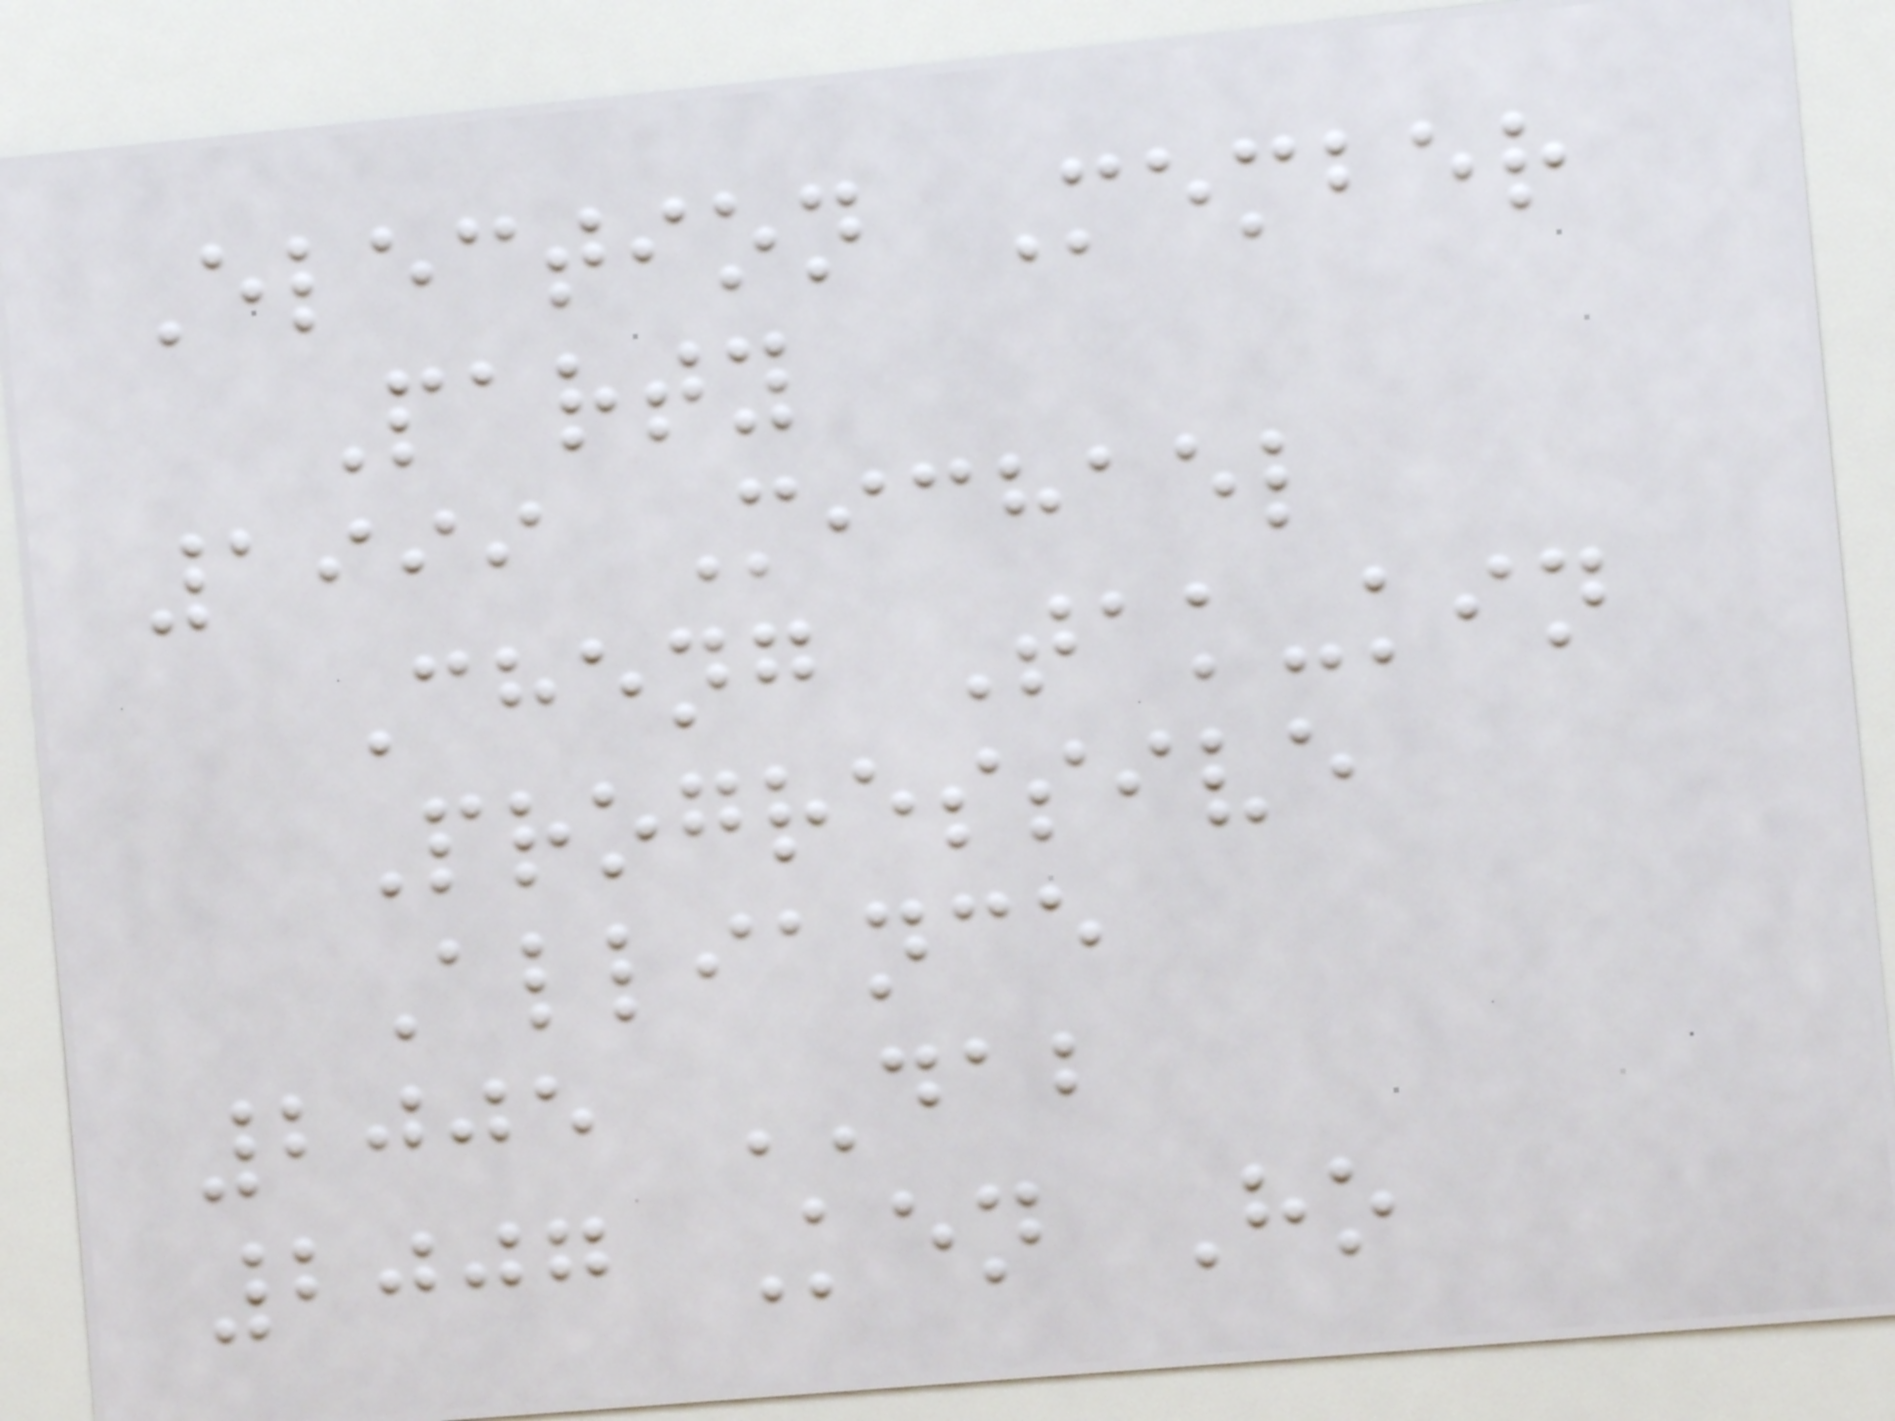Election Member
Party
1999 Michael
Cheng Tak-kin
Progressive
Alliance
2005 DAB
2007 Ken Ho
